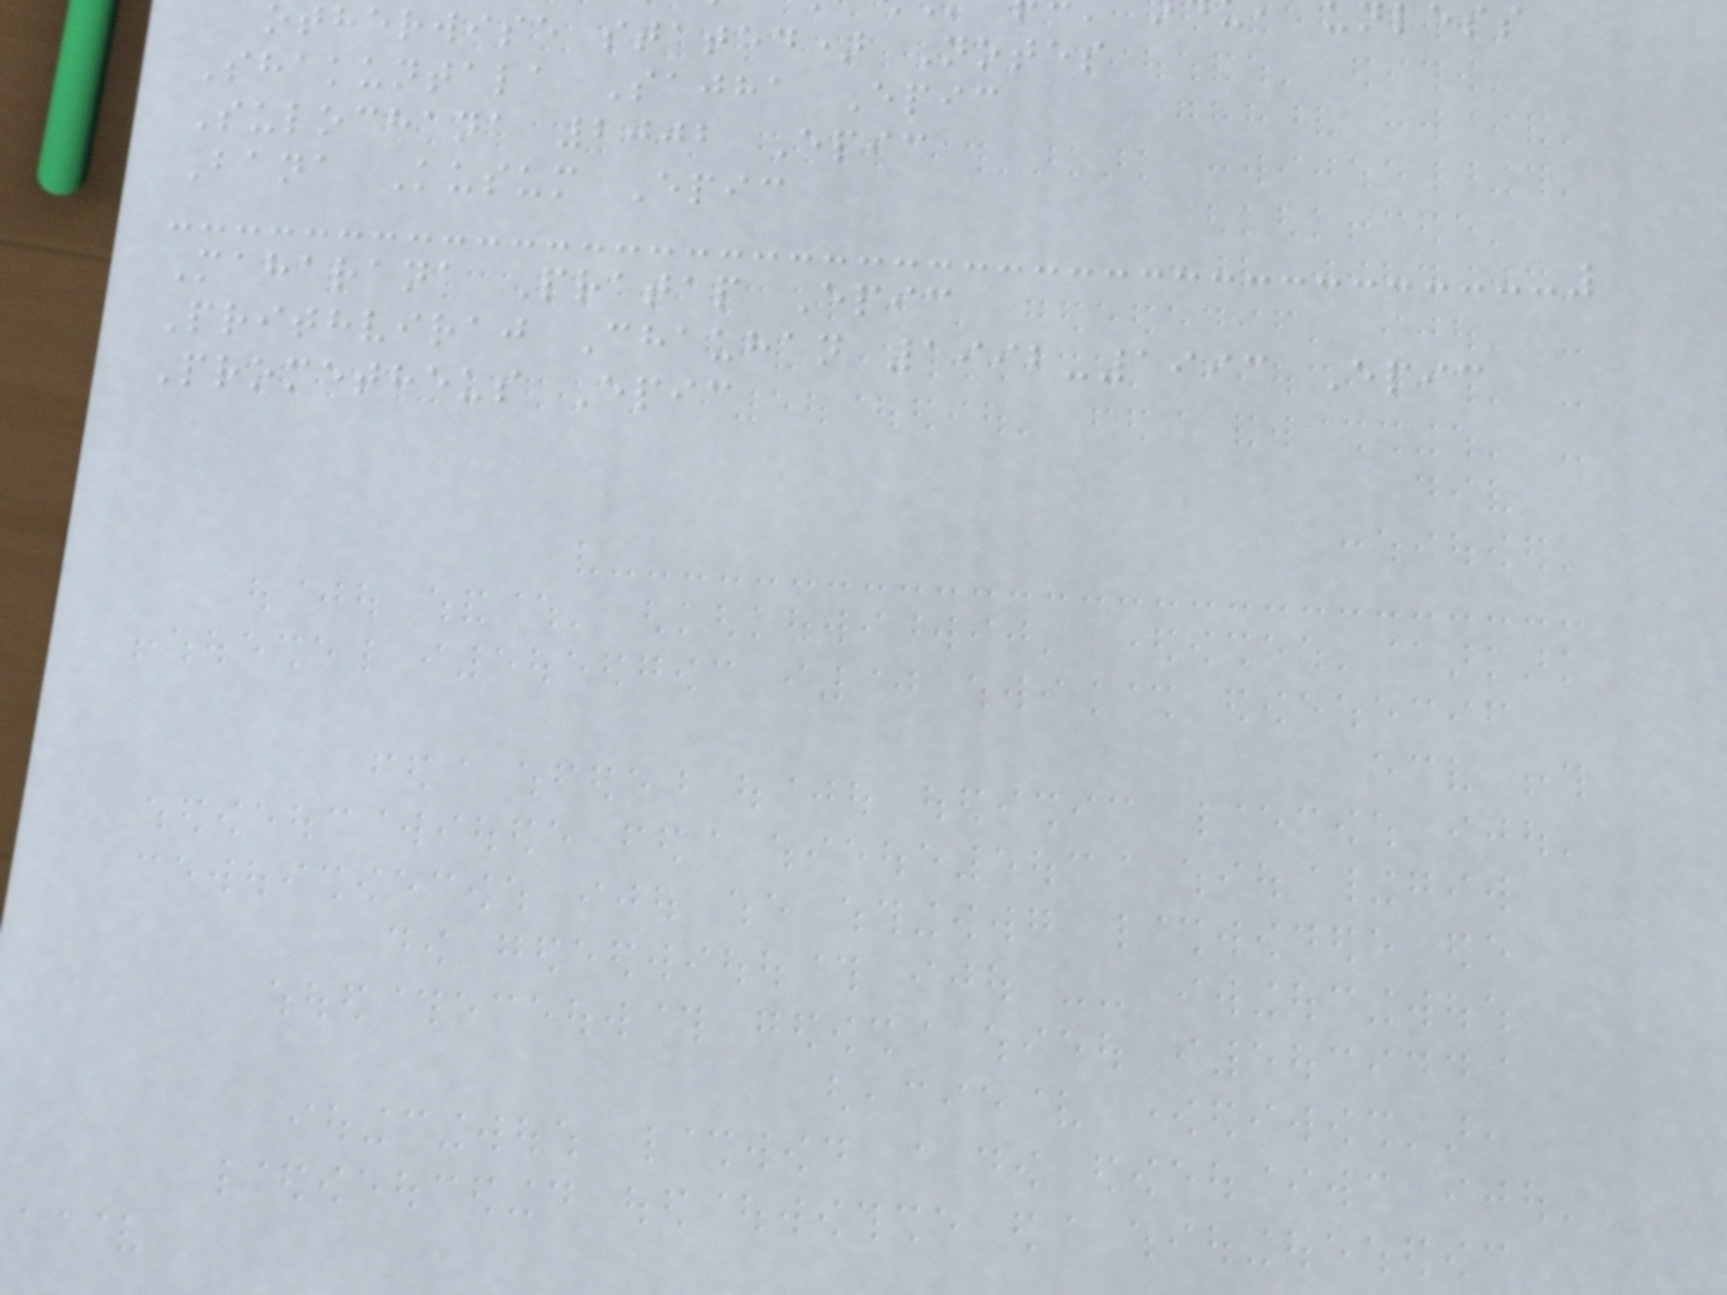otherwise stated) Notes
Shakuntala Sajha Epic
Sulochana 2002 Epic
Bana Kusum Epic
Maharana Pratap Epic
Prithviraj Chauhan 1992-1993 Epic
Prometheus Epic
